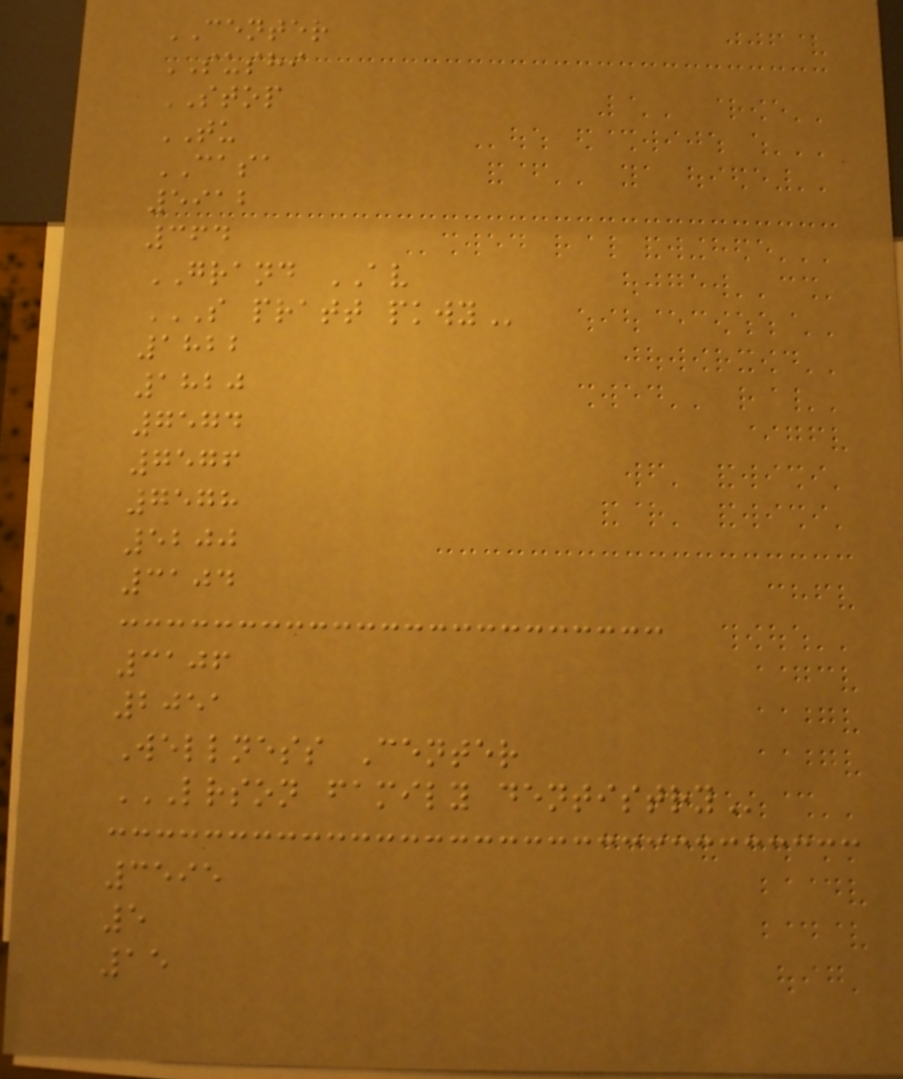CENTER
SUSHI
STOP
TU
CASA
5912
364
GRAND AV
S PRATT PKWY
1822
1820
7574
7576
7578
5200
3104
3106
2051
Wellness Center
LRSON FAMILY DENTISTRY
3595
5
15
